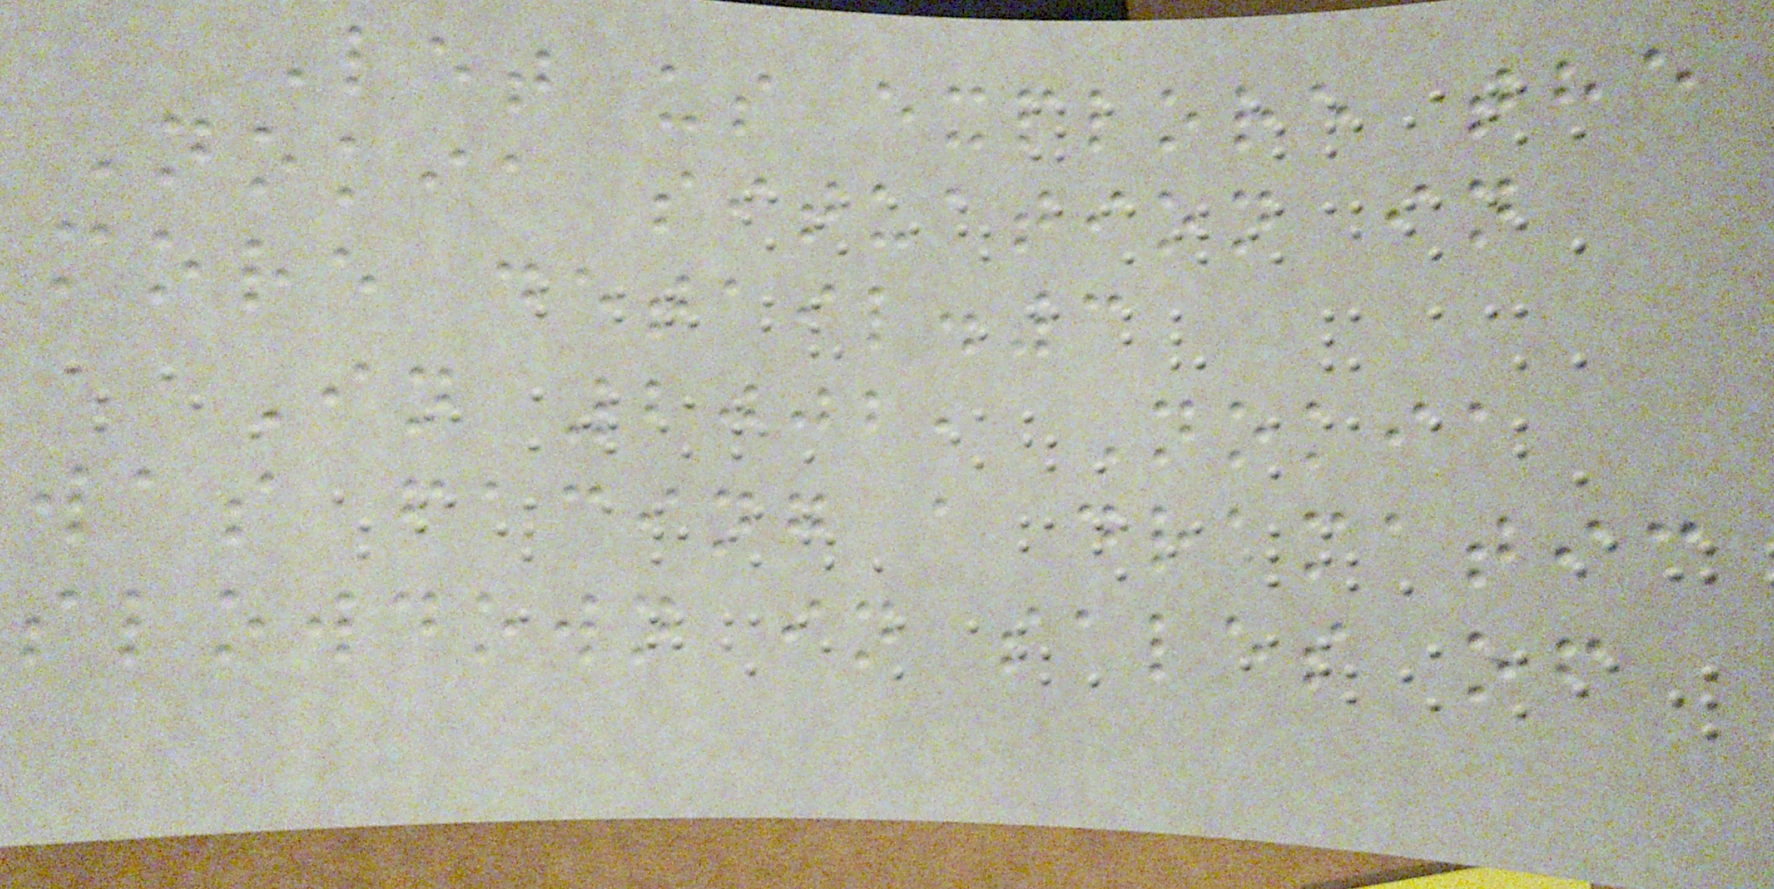Let us explore the
Nokia situation in
more detail.3
In 2002, Nokia
was facing a dramatic
slowdown in sales of
